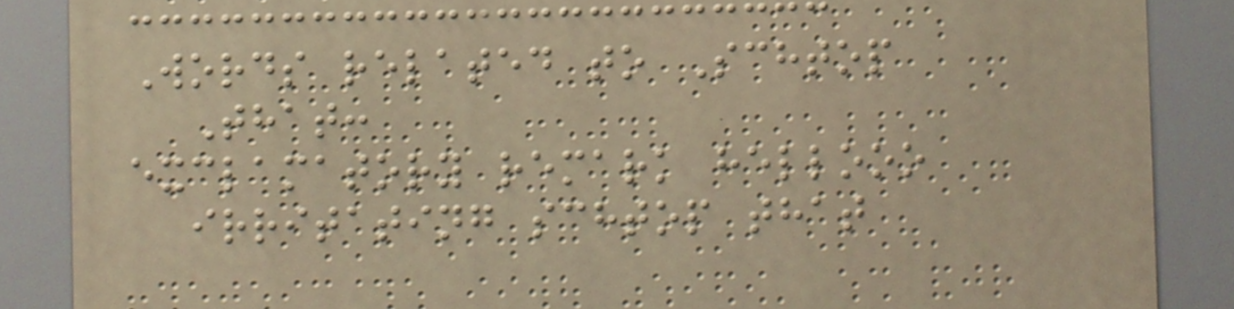Words related to Schtop
That:
exclamatory remark hellooo
irritating schtop that
